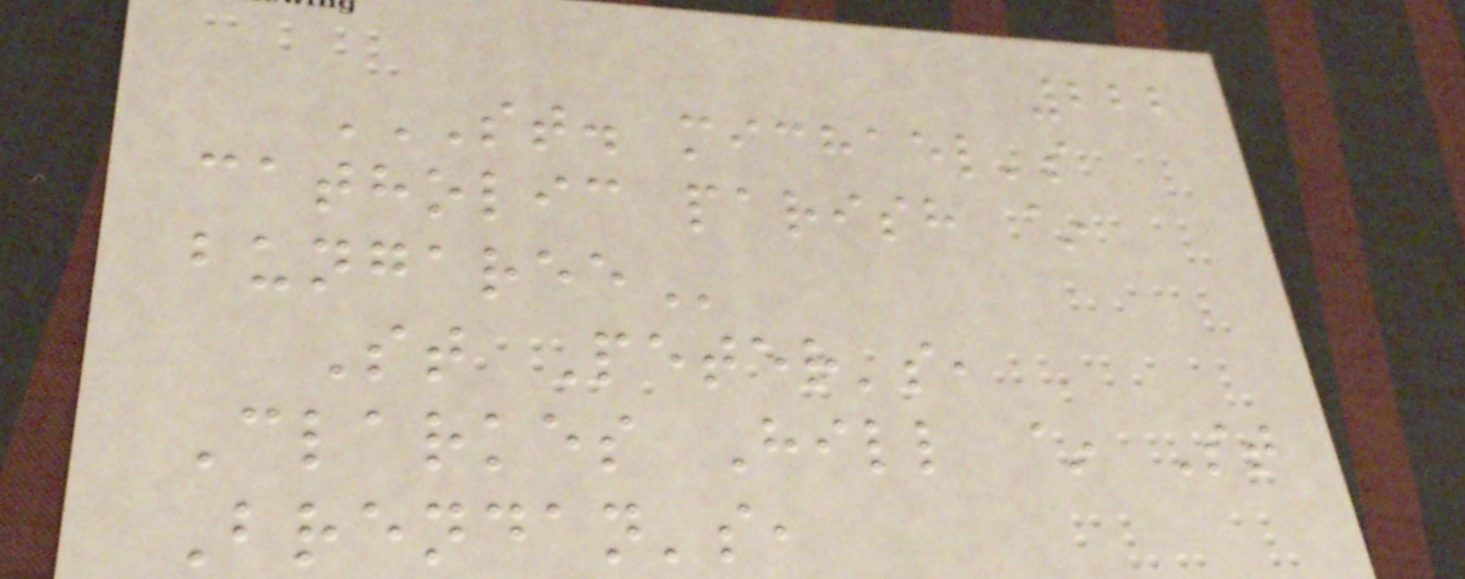222
ST. MICHAEL'S
CATHOLIC PARISH ~
BUNGAREE
St Peter's,
Clarkes Hill ~ St
Brendan's,
